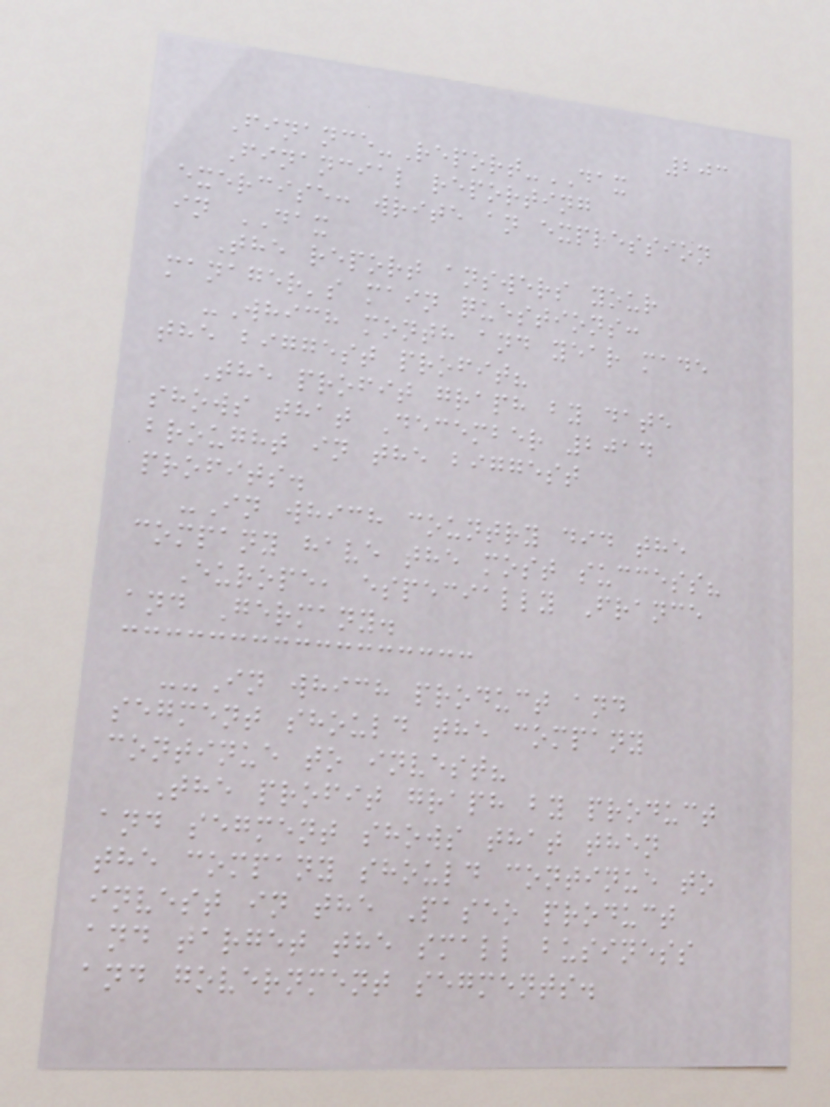203
Finance-Report-DAX
Financial reporting
exercise: write an expression
in DAX
The report answers your
manager's main questions:
-Which month and year made
the biggest profit?
The profit graph by date
shows that December 2014
brought in the biggest
profits.
-In which country did the
company have the most success?
Europe, especially France
and Germany.
--In which product and
segment should the company
continue to invest?
The profit graph by product
and segment shows that then
the company should continue to
invest in the Paseo product
and target the small business
and government segments.
